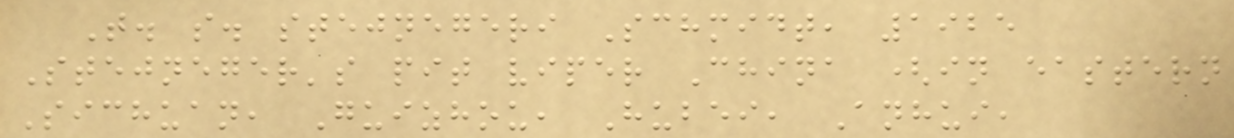T. s. stejnegeri Schmidt, 1925
Stejneger's pit viper China (in eastern
Sichuan, Guizhou, Hubei, Anhui,
